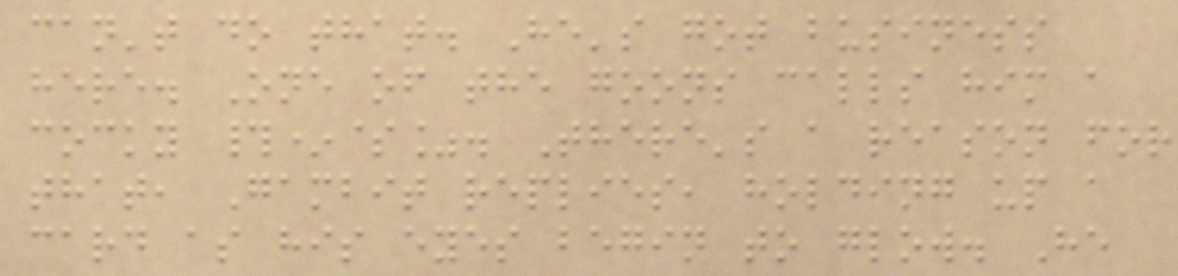can't do that. He's got business
here. One of the goons calls him a
cocky #*$%. There's a reason for
that, Gambit replies, holding up a
card as his eyes begin to glow. He
